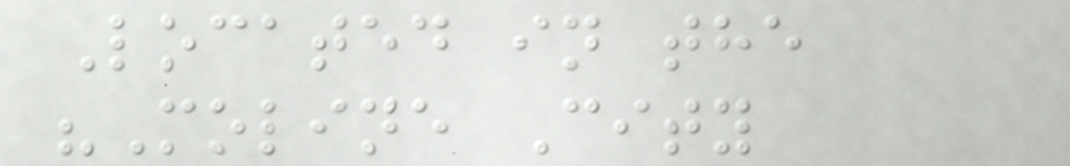Located in the
"Moline City
